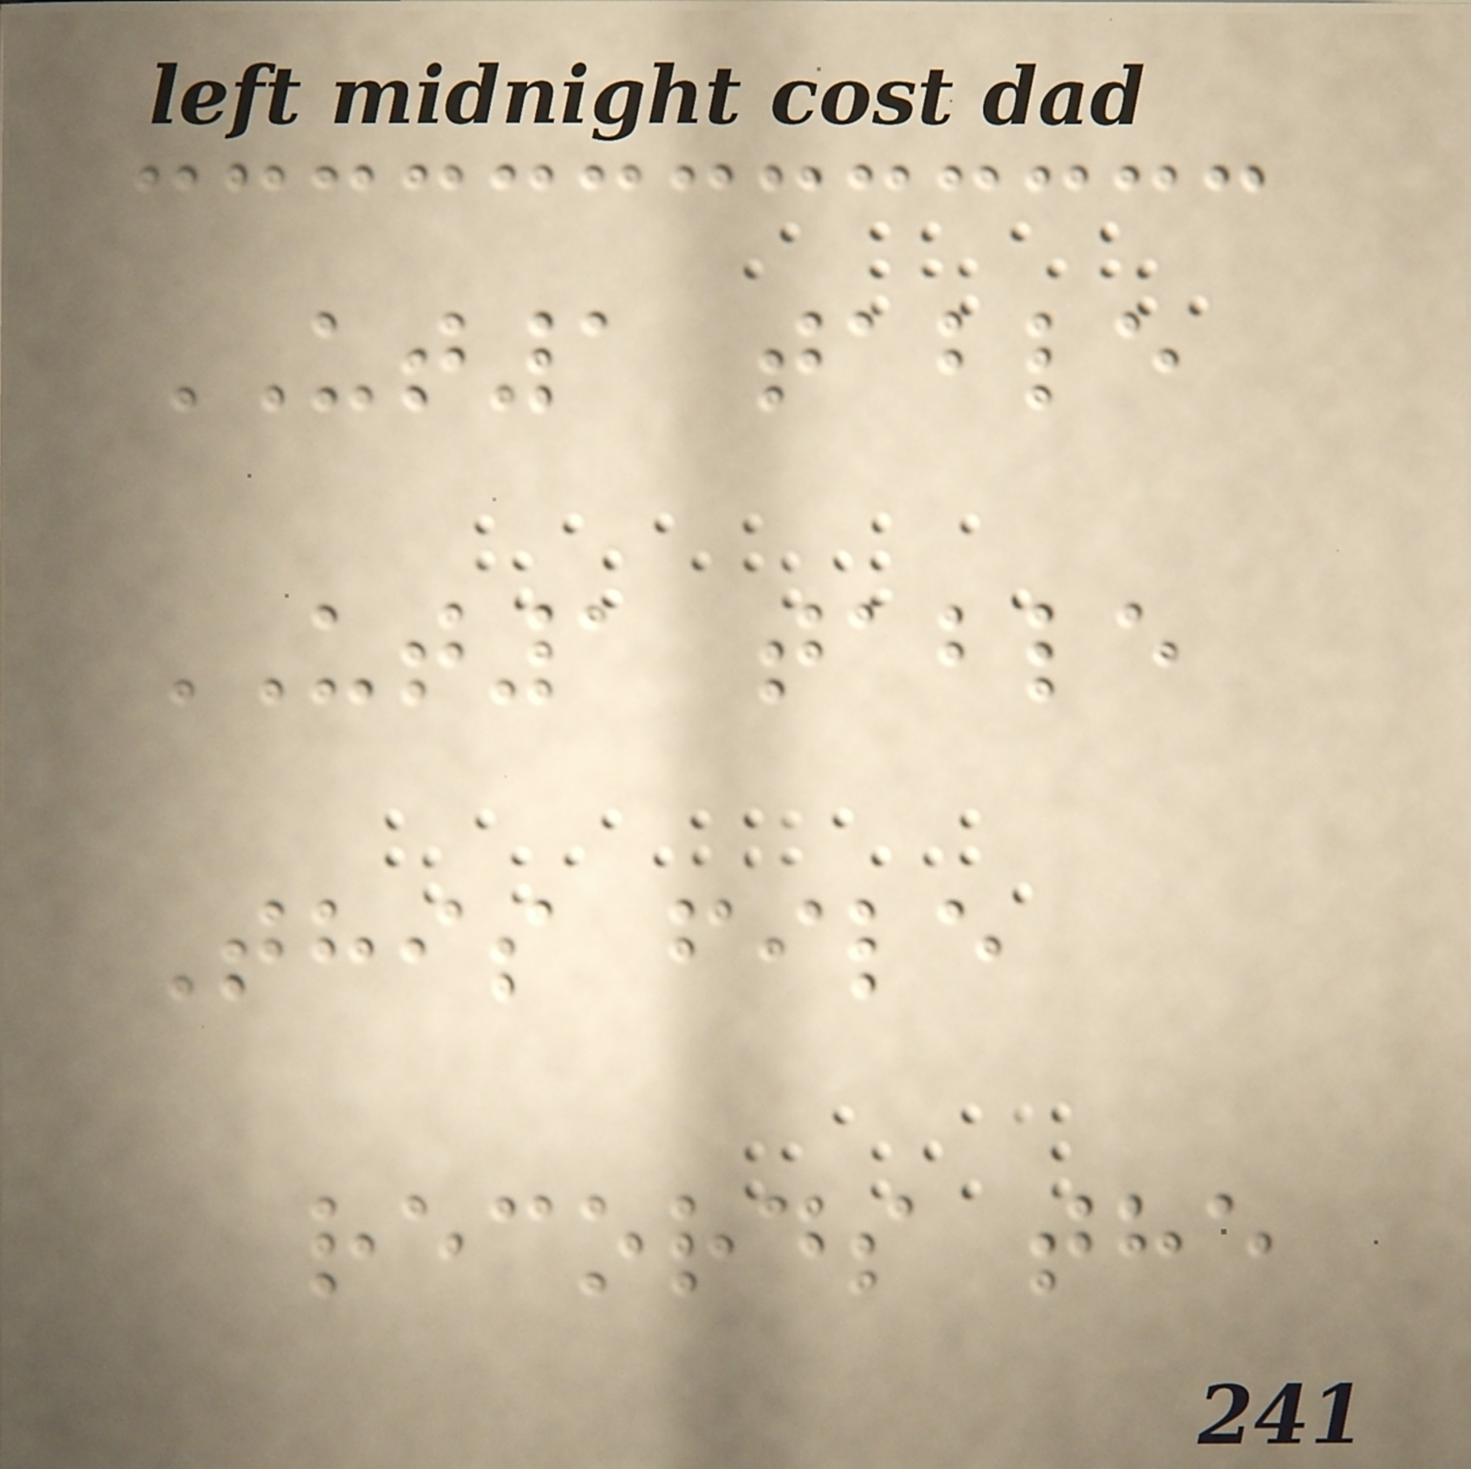UT1 table
UT1 table
This file
records the
